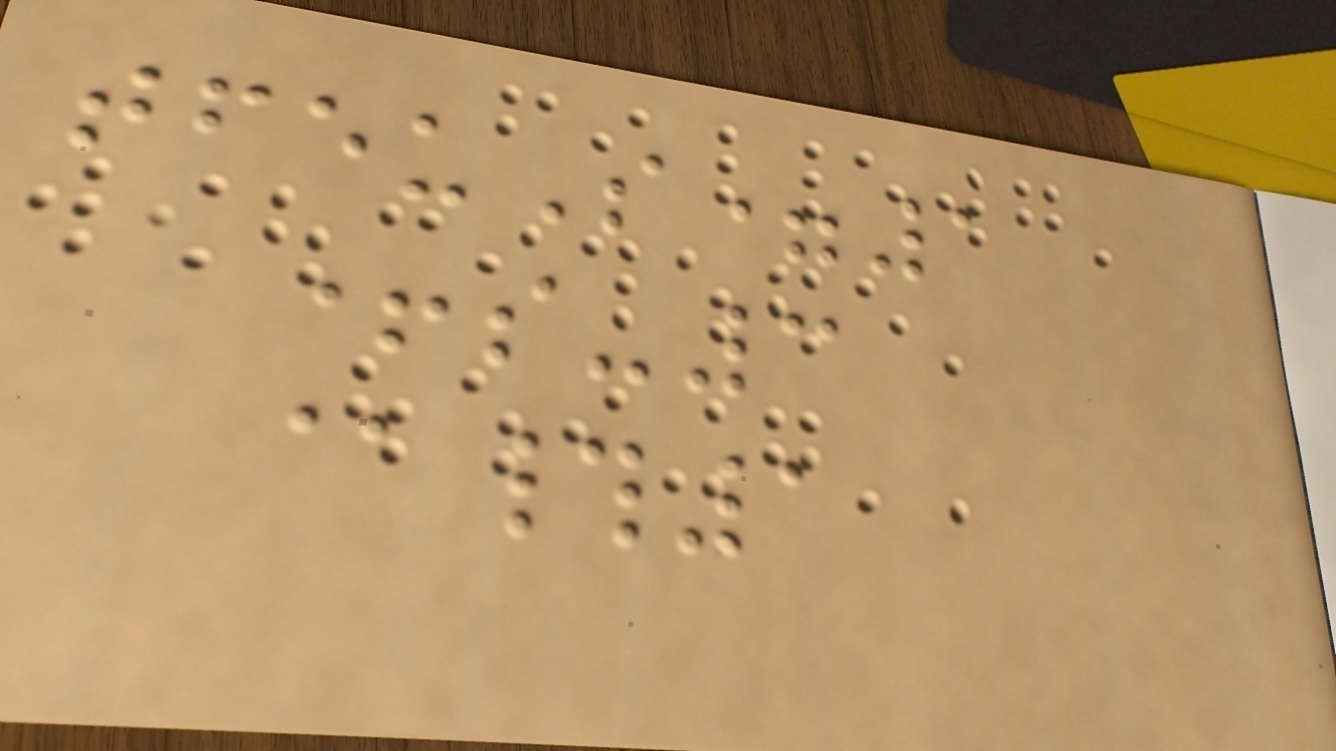tfeuS=1
+s-3
@#1
